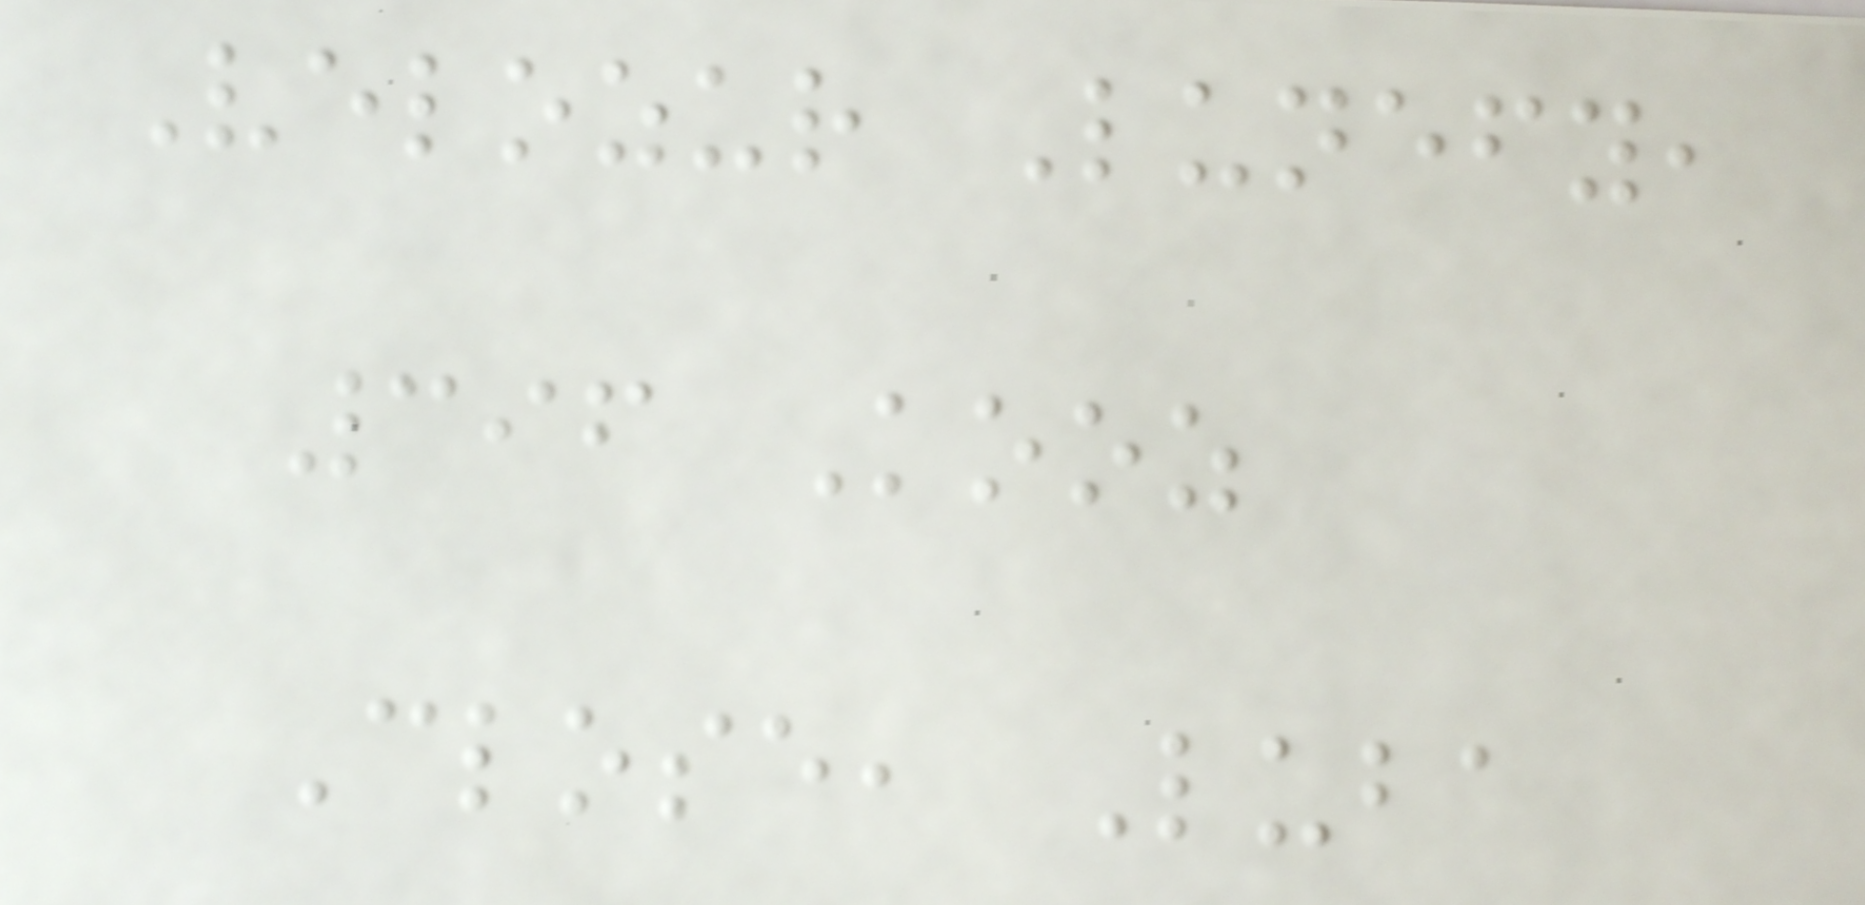Velozur Lunefy,
396 Kooz
Close, Luba
